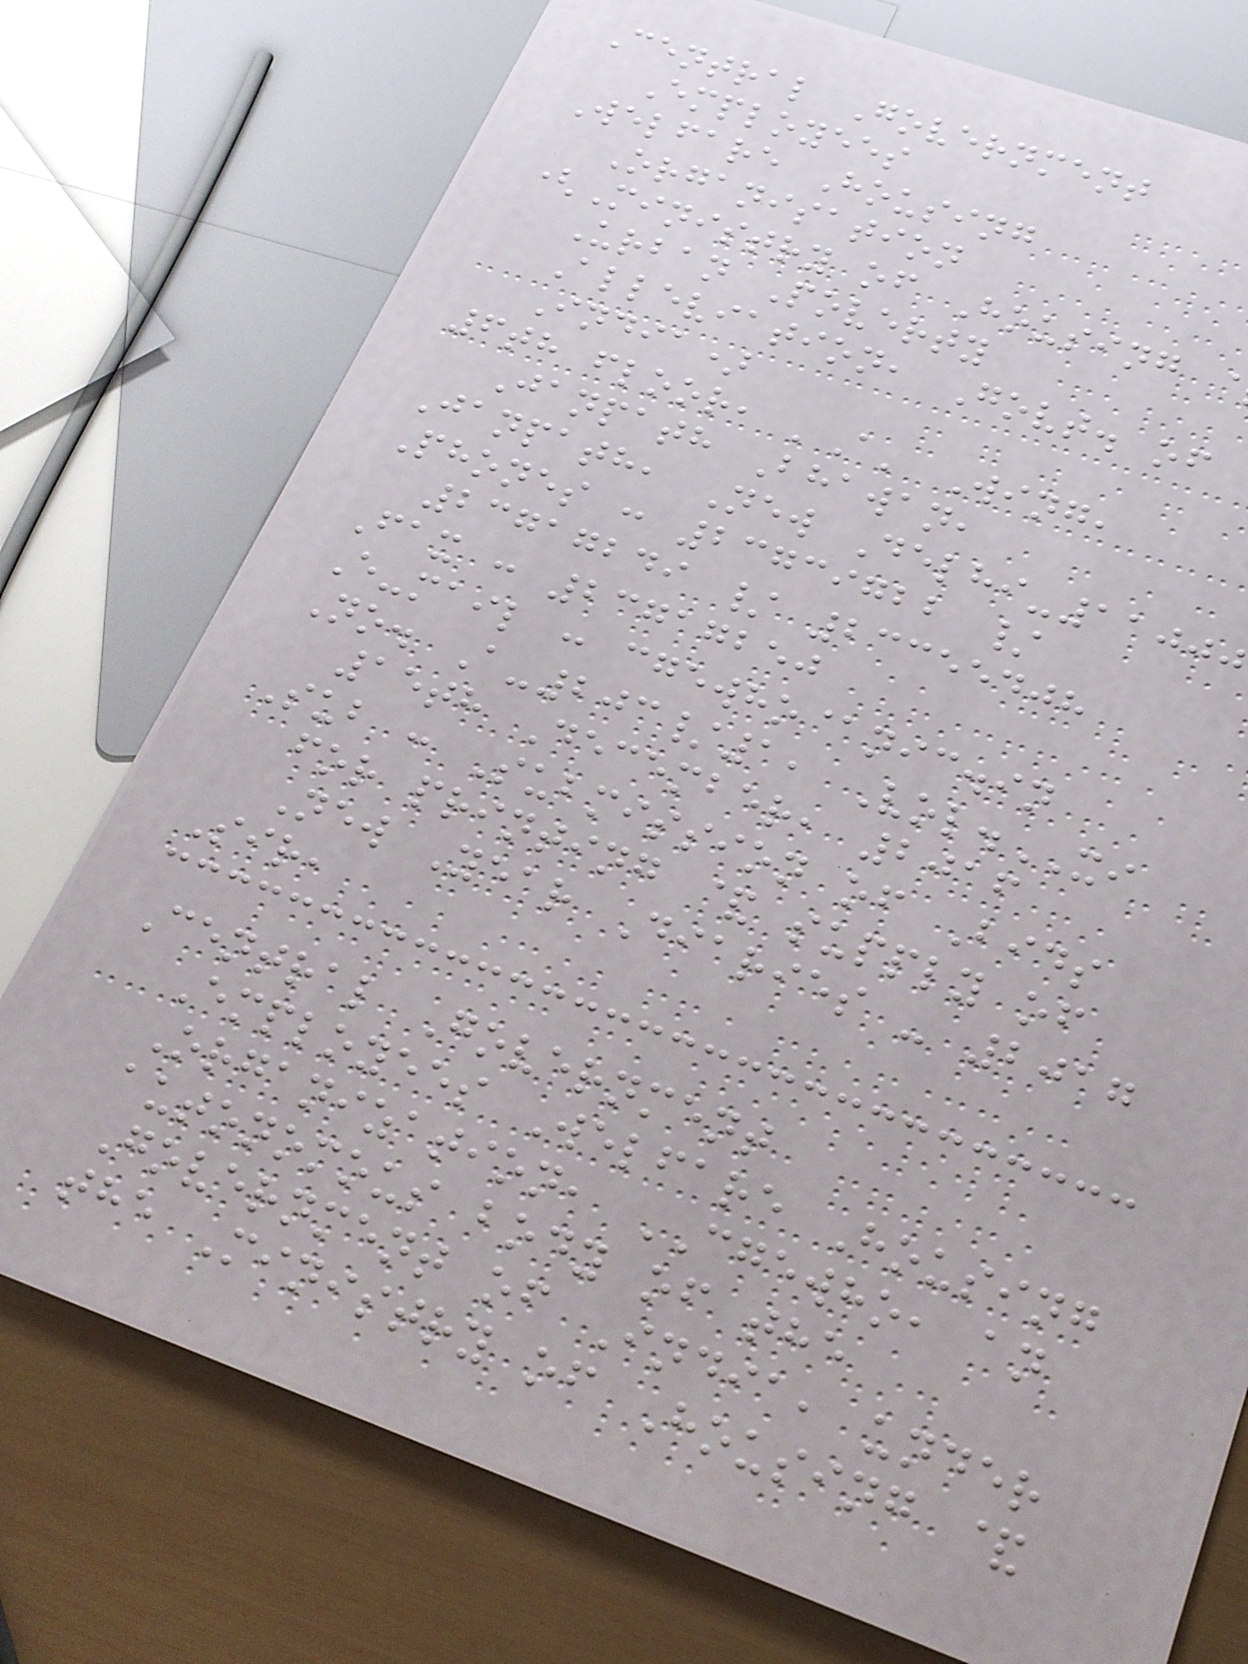Central Government
Employees
Welfare Housing
Organisation
(Ministry of Housing
Urban Poverty
Alleviation, Govt. of
India)
6th floor, 'A' Wing,
Janpath Bhawan,
Janpath, New Delhi-11000
Phones : 23739722 /
23717249 / 23355408
Fax : 23717250
E-mail : cgewho@nic.in
No. A-203/1, Vol.XI
15th December, 2016
Sub : Submission of Bids
for printing & supply of
New Year Diaries - 2017
Sir,
Central Government
Employees Welfare Housing
Organization, CGEWHO, an
autonomous body of the
Government of India, under
the Ministry of Housing &
